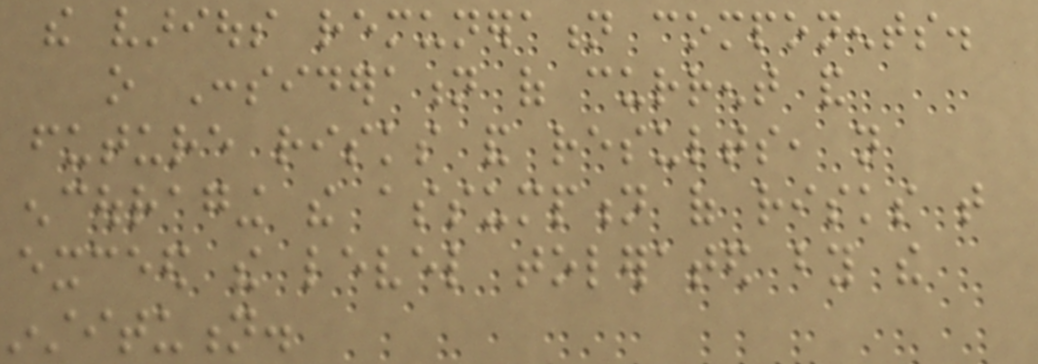the various remuneration components.
o Consideration of current and
future risks and results, not
encouraging the assumption of risks that
exceed the level tolerated by the
institution.
